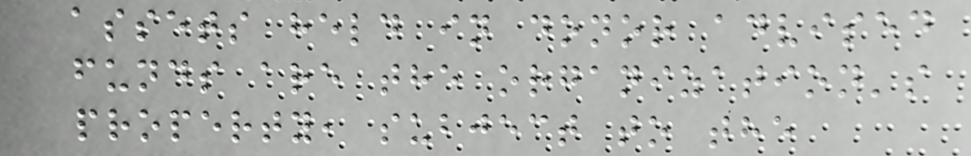assets held in donor advised
funds are the organization's
property, subject to the
